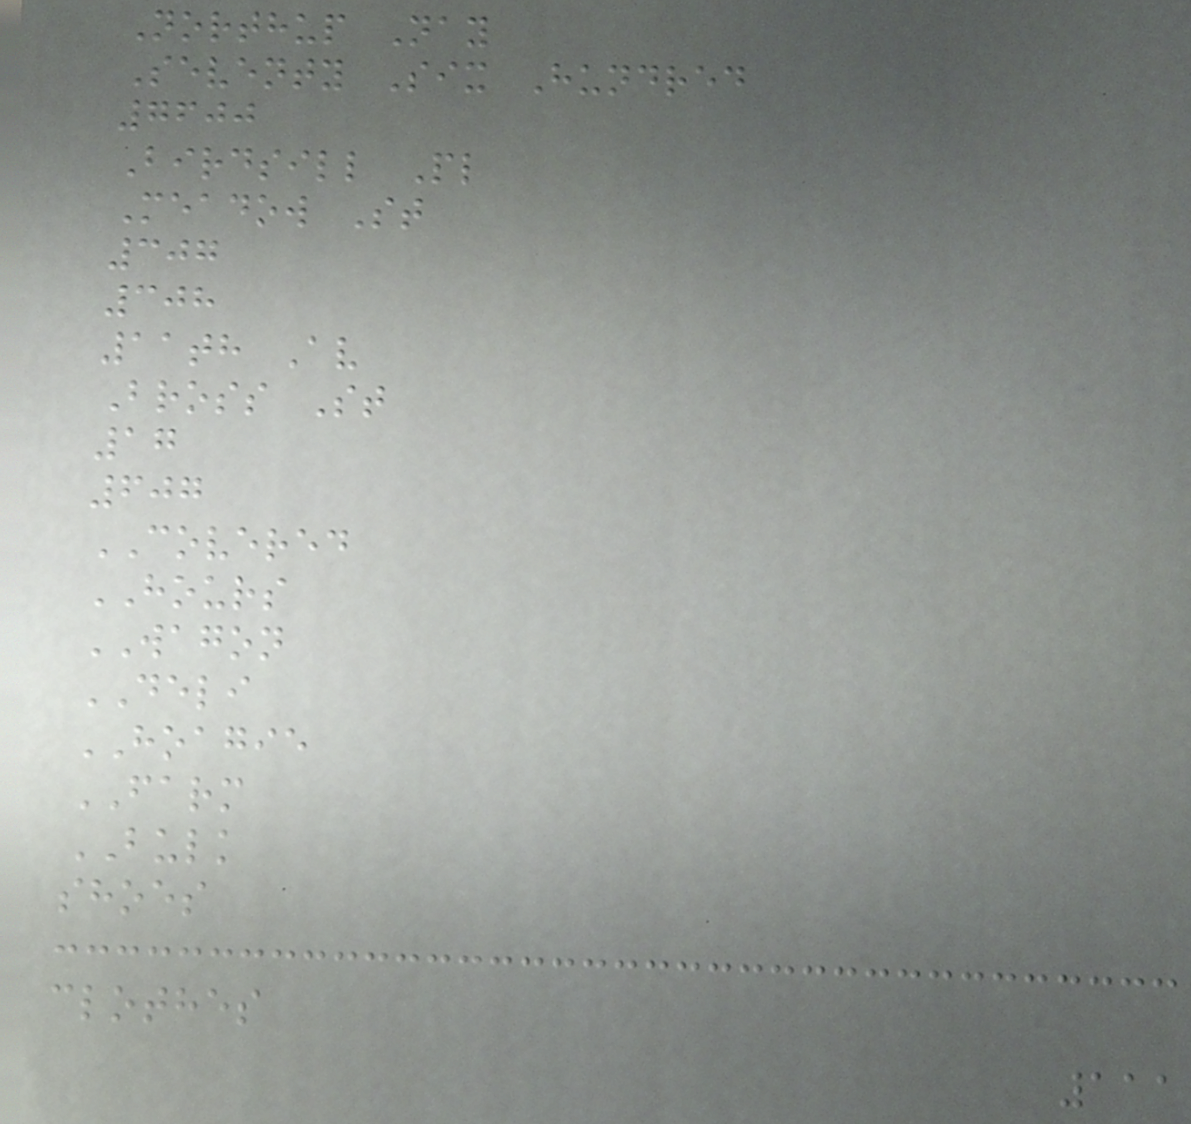Northup Nay
Seventy Six Hundred
7600
Birdsill Pl
Meadow St
307
308
11th Av
Bross St
17
607
COVERED
HOURS
WAGON
DELI
HOAGIE
FARM
BULK
shoes
clothes
111
